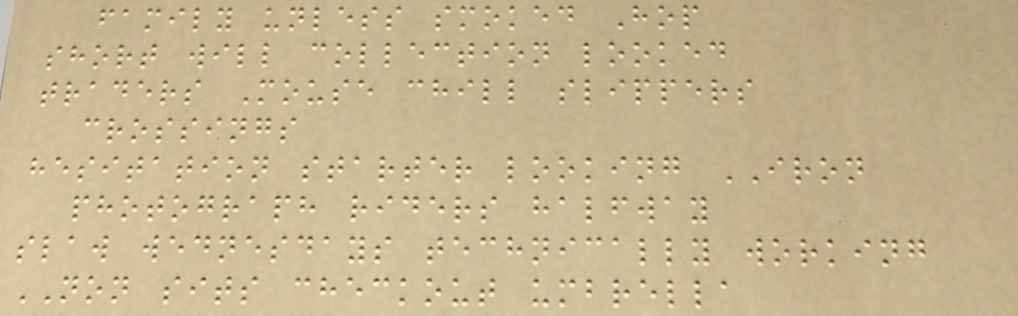family unless smoked Hop
short will collection looked
traders Mouse chill slippers
crossings
hesitation starter looking IRON
photograph riders halfway
slaw wednesdays technically working
NON sits checkout umbrella
